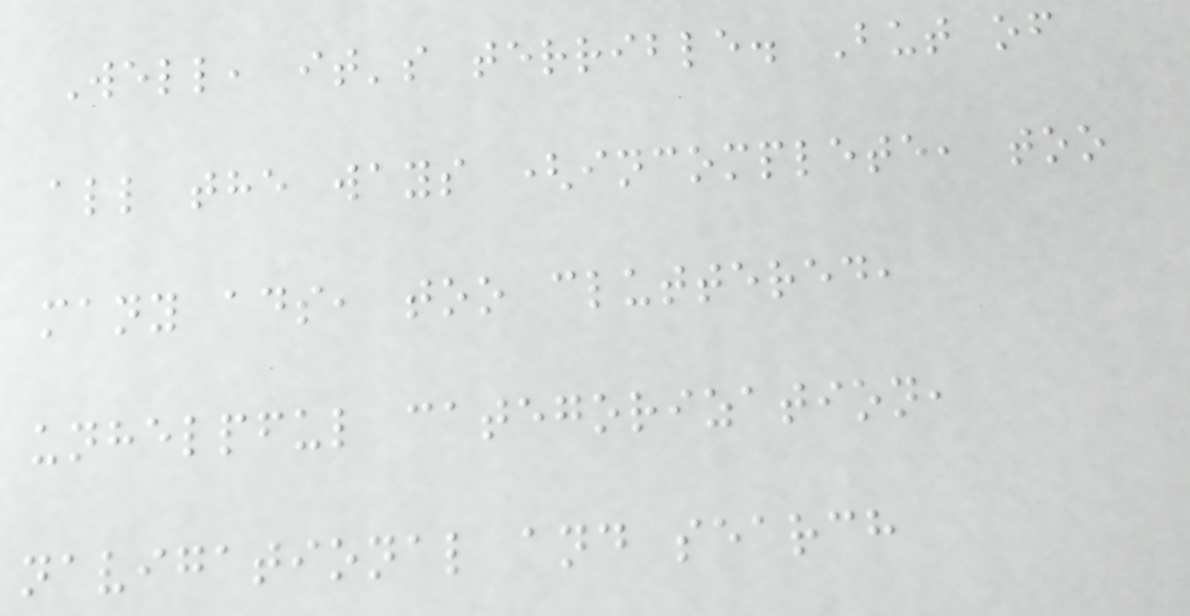Well, it's terrible. But of
all the ways (incomplete, too
many ads, too cluttered,
unhelpful categorization,
navigational and search
